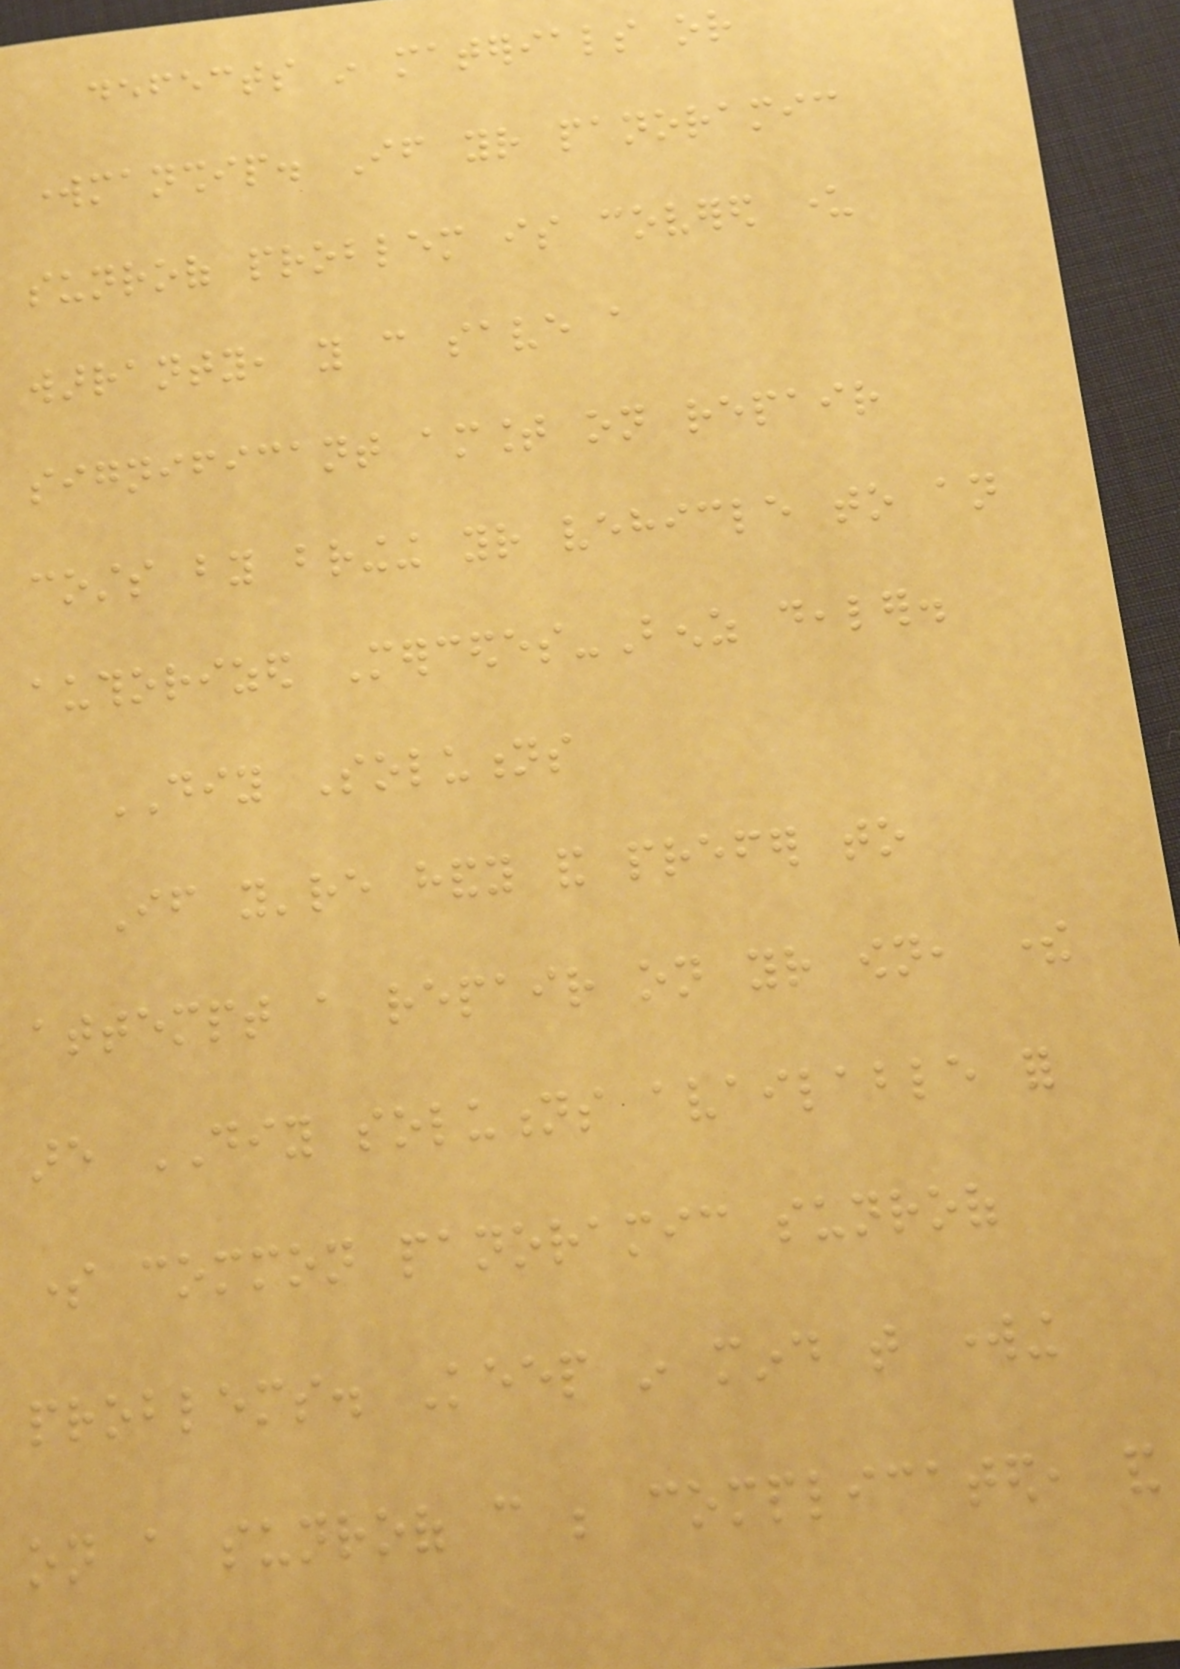defects in materials or
workmanship. If your panoramic
sunroof problem is covered under
warranty, you can save a
significant amount on repair
costs by bringing your vehicle to an
authorized Mercedes-Benz dealer.
DIY Solutions
If you're handy and prefer to
attempt a repair on your own, there
are DIY solutions available for
some common panoramic sunroof
problems. Keep in mind that working
on a sunroof can be complicated, and
